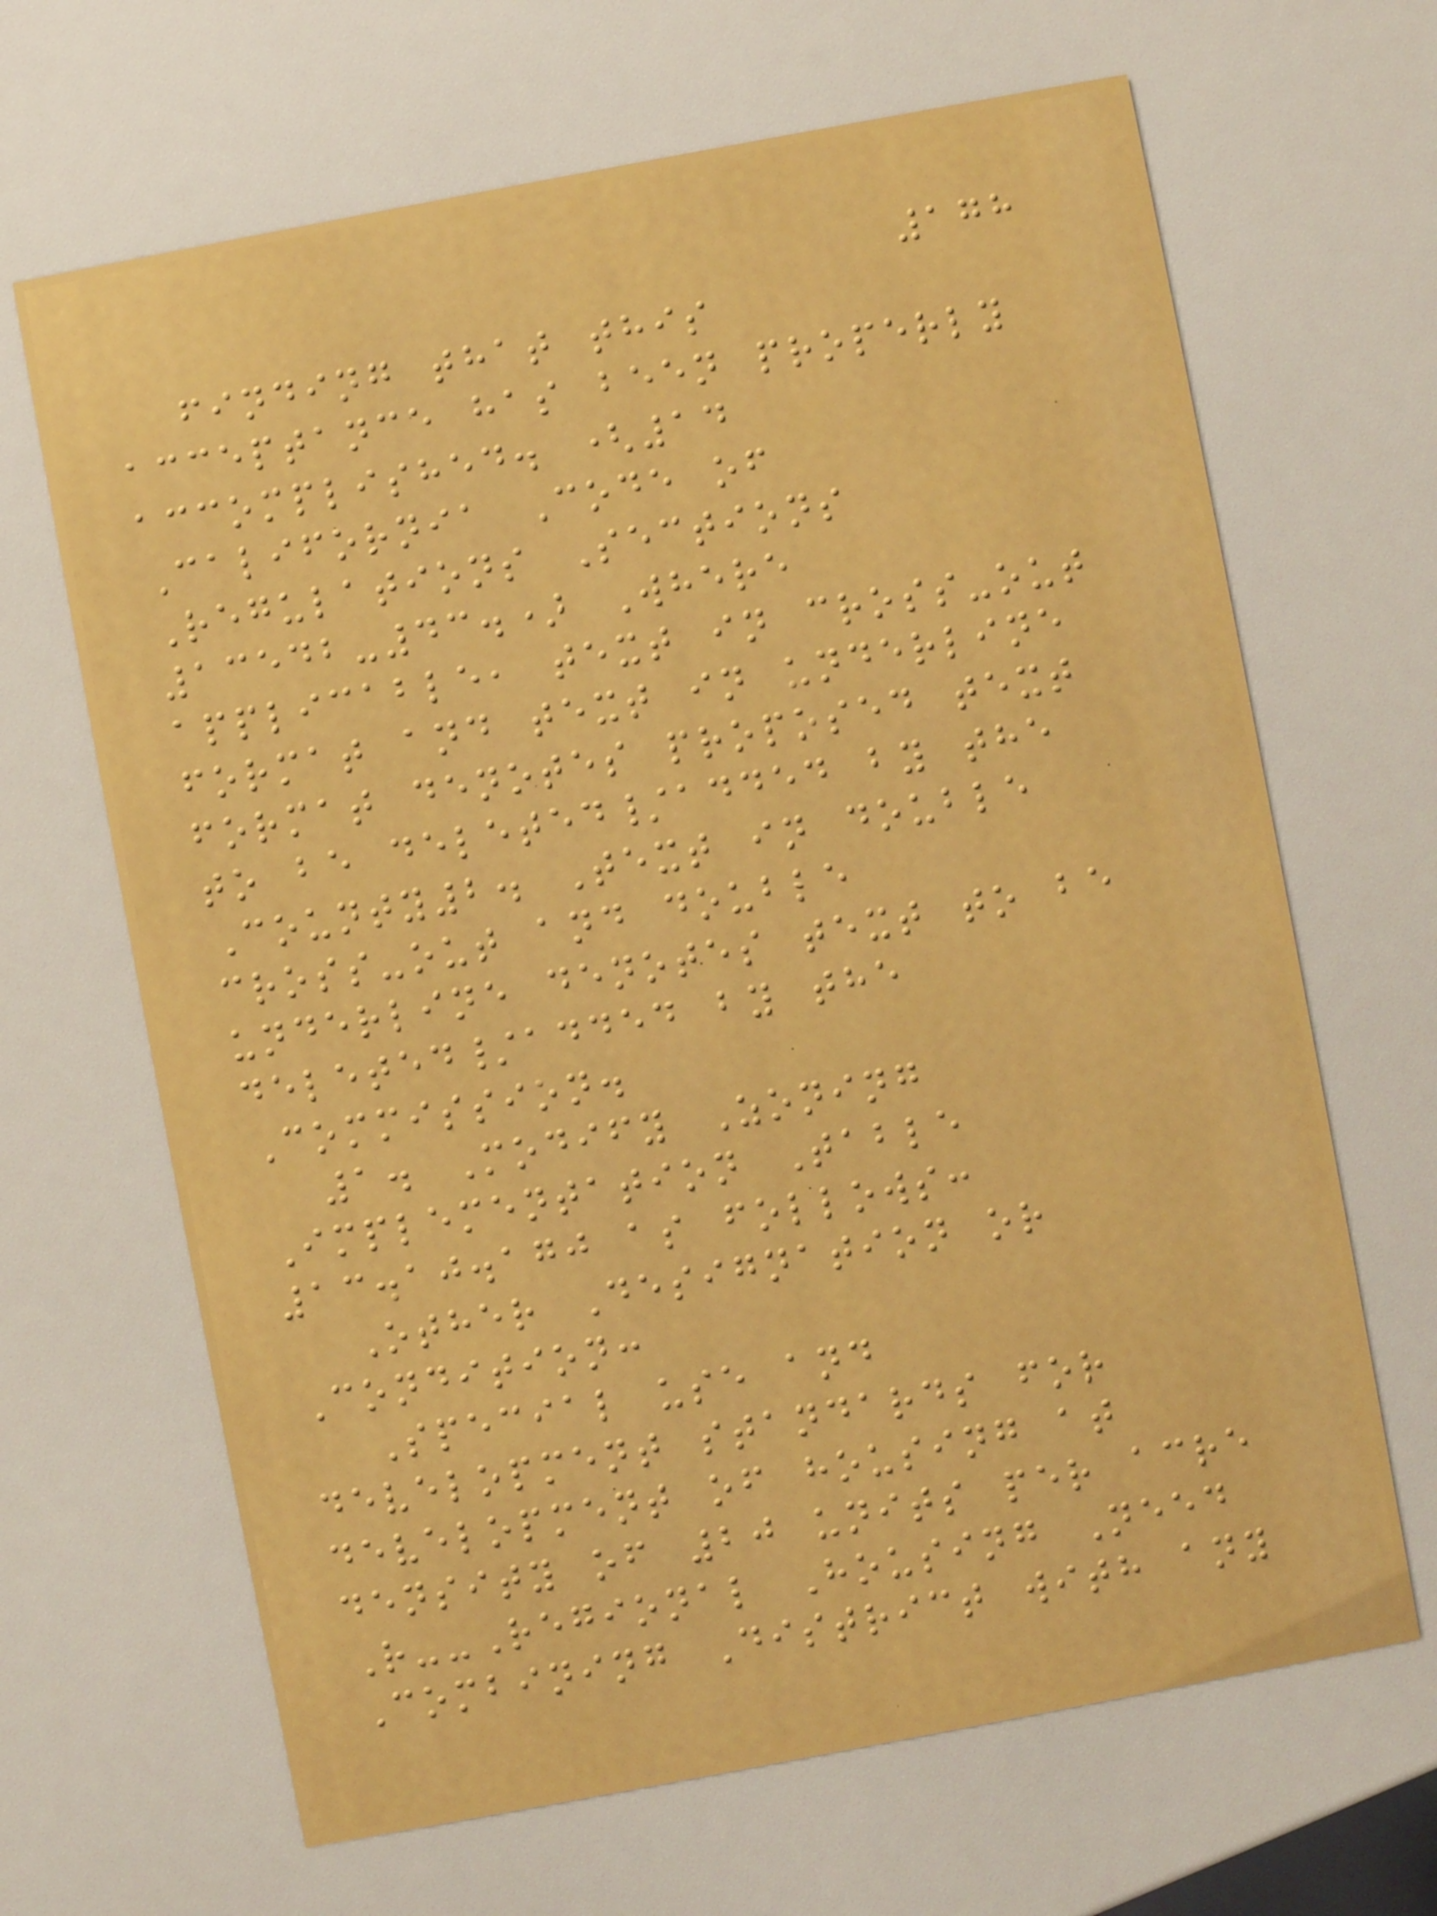178
finding that this
acceptance has been properly
accomplished. (14
California Code of
Regulations Sections
13542-43.) Where
applicable, text in cross-out
format and text in underline
format denotes proposed text
to be deleted/added by the
County2. Text in double
cross-out and double
underline denotes text to be
deleted/added by the
Commission.
1. Modify Zoning
Implementation Table
13.10.170 as follows:
Other Designation or
Condition:
Special use and
development standards for
development of housing at
density of 20 units per acre
R--Regional Housing Need
Combining District with any
